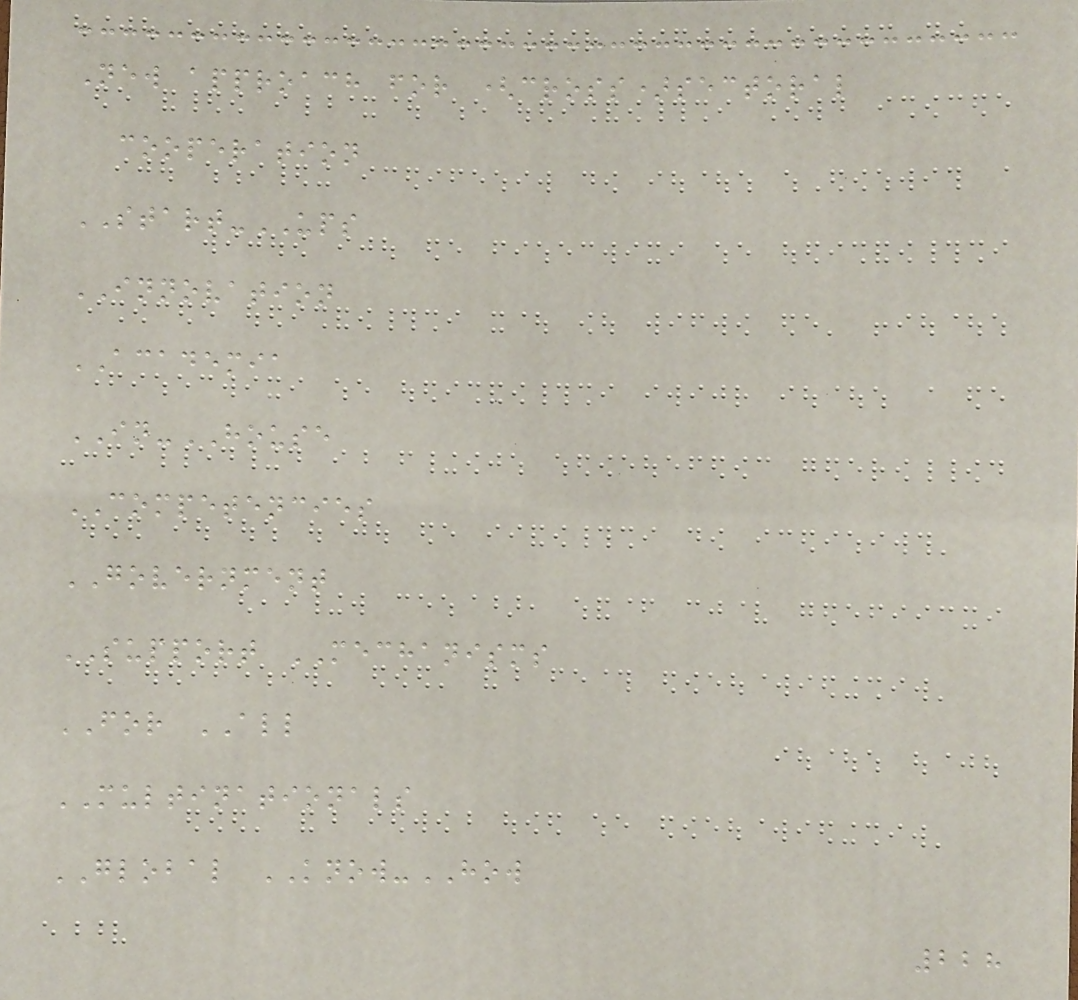New approach for (cross)sectoral
cooperation
START-UPS
INNOVATION
ACADEMIA
IN-HOUSE
COMPETENCIES
GOVERNMENT
SUPPORT MECHANISMS
FOR ALL
MULTINATIONALS
GLOBAL KNOW-HOW
228
